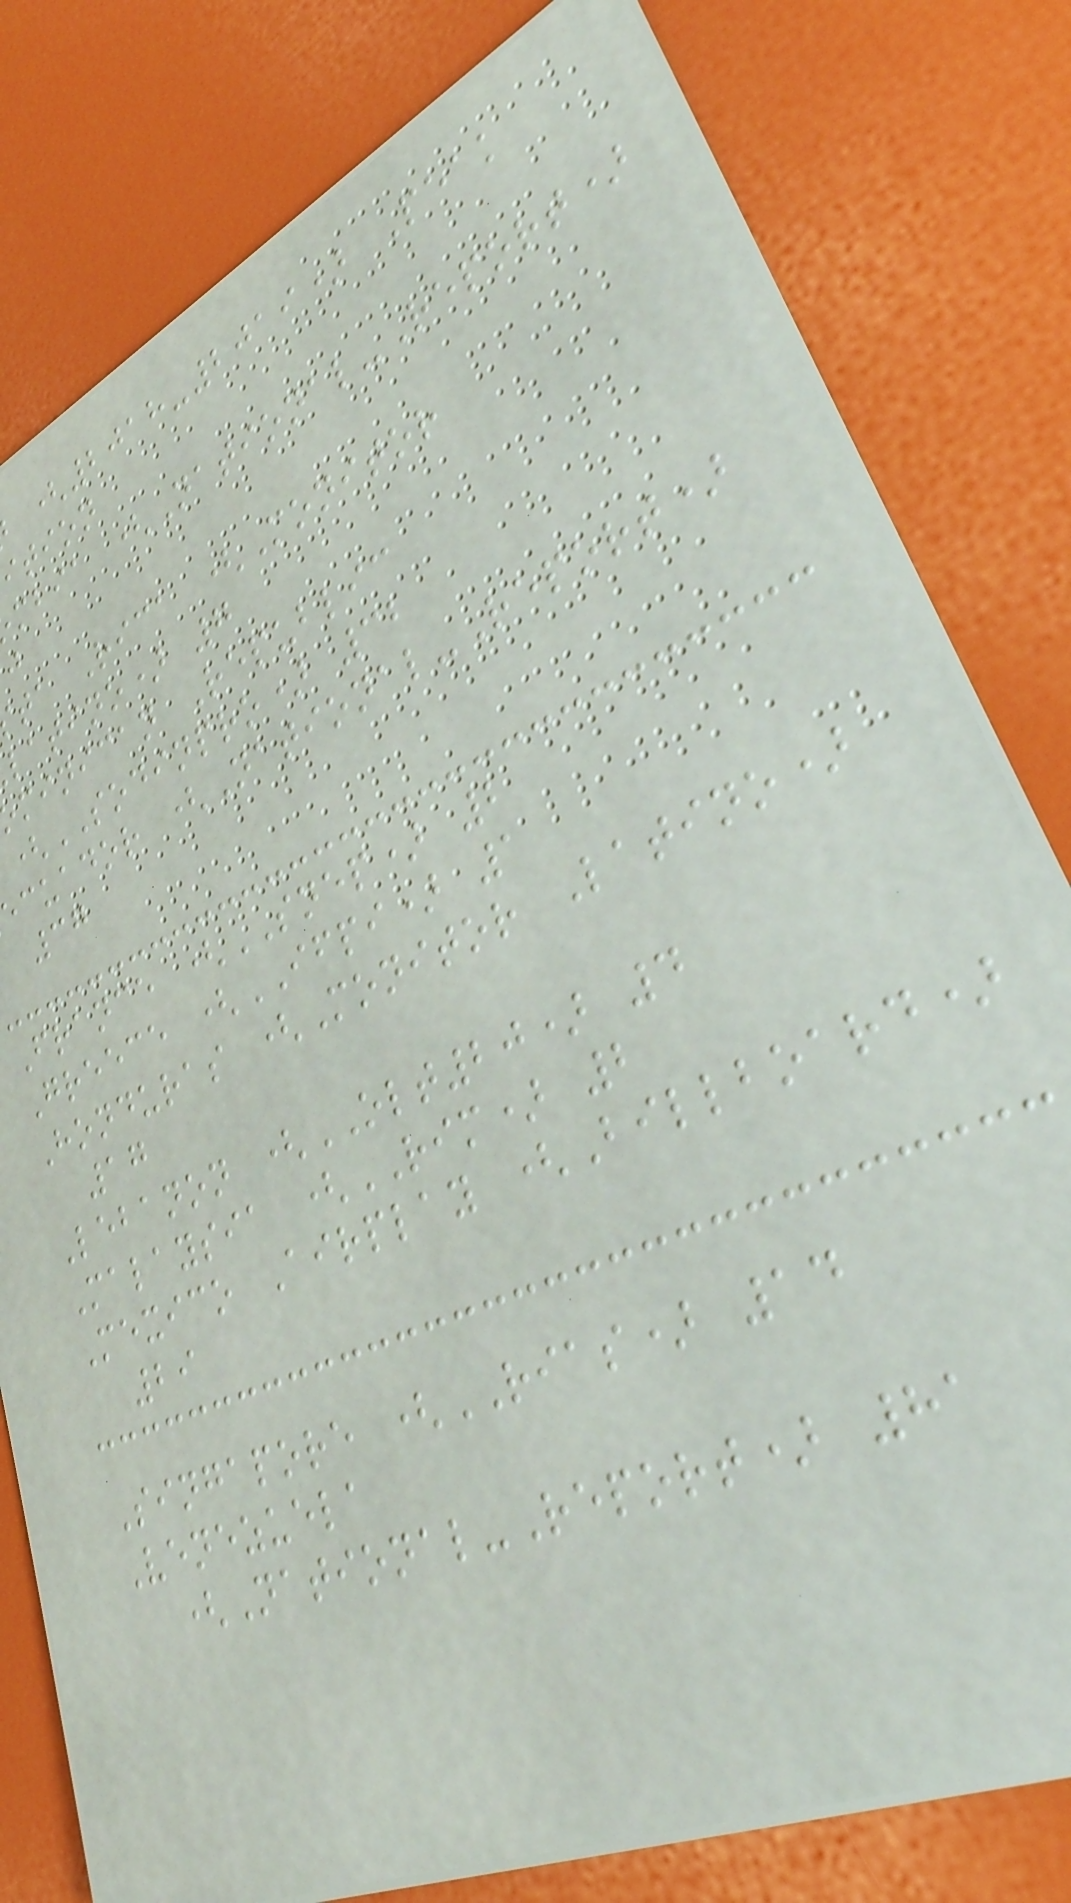(2018-2019) Peak
ition
mbia (National-Report)
ta Rica (Monitor
latino) 7
minican Republic
(SODINPRO) 32
cuador (National-Report)
37
France (SNEP) 2
Greece (IFPI) 1
Honduras (Monitor Latino)
17
Lebanon (OLT20) 4
Malaysia (RIM) 2
Mexico Airplay (Billboard)
29
Singapore (RIAS) 14
Venezuela
(National-Report) 81
